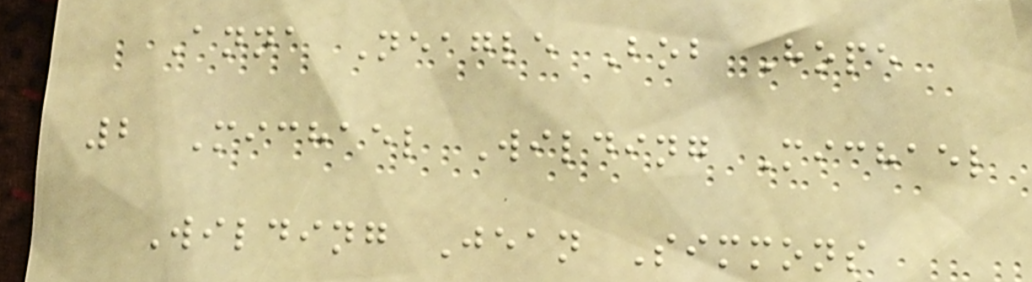Anna Neagle Bob Hope
2 Michael Wilding Michael
Wilding Jean Simmons
